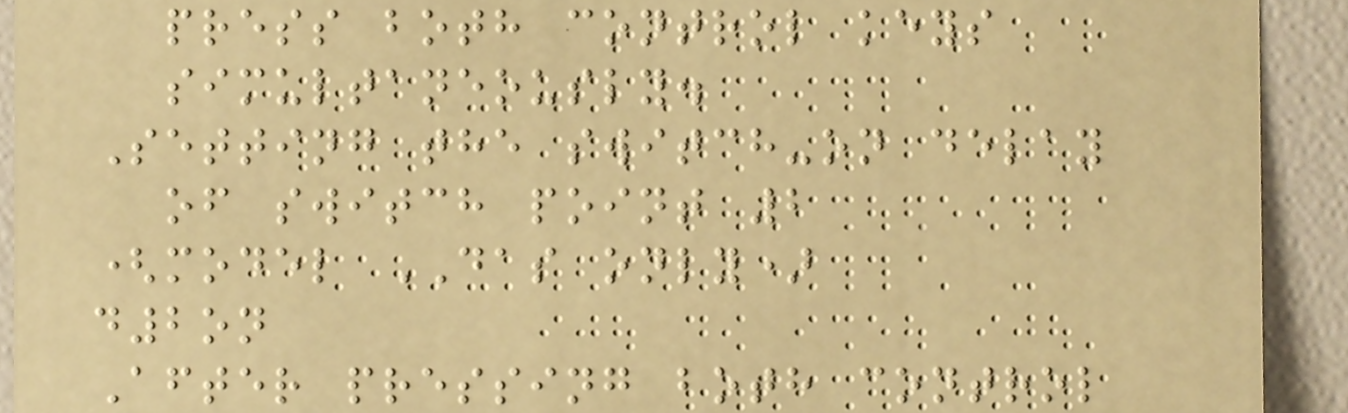press both control keys
simultaneously.
Setting the switch-on delay
of switch point 2
(model DAS only)
d2on
After pressing both control
